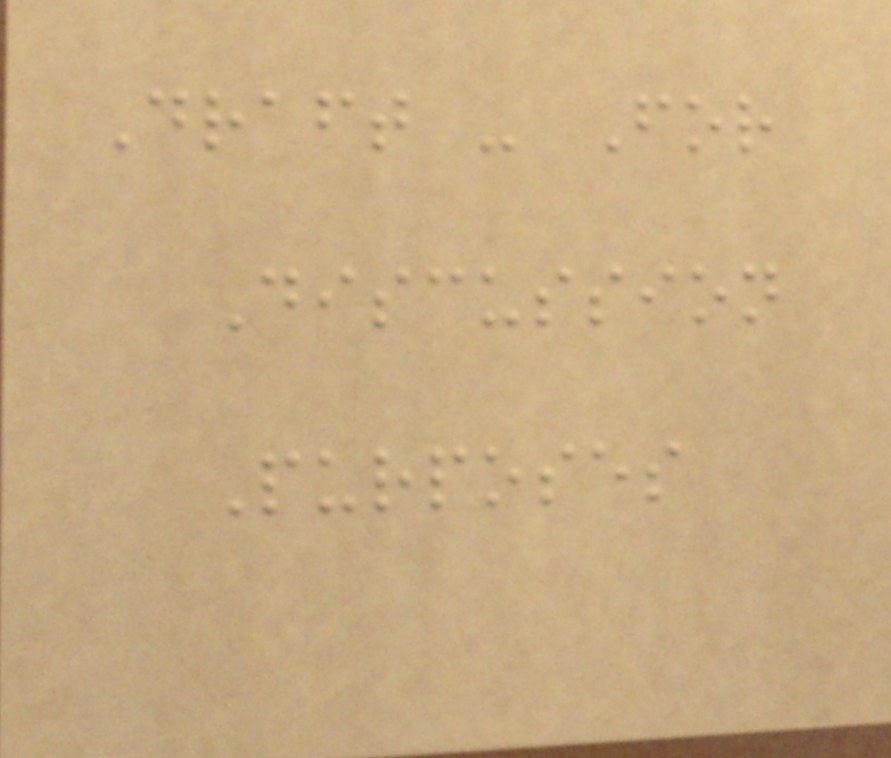Draft - For
Discussion
Purposes
